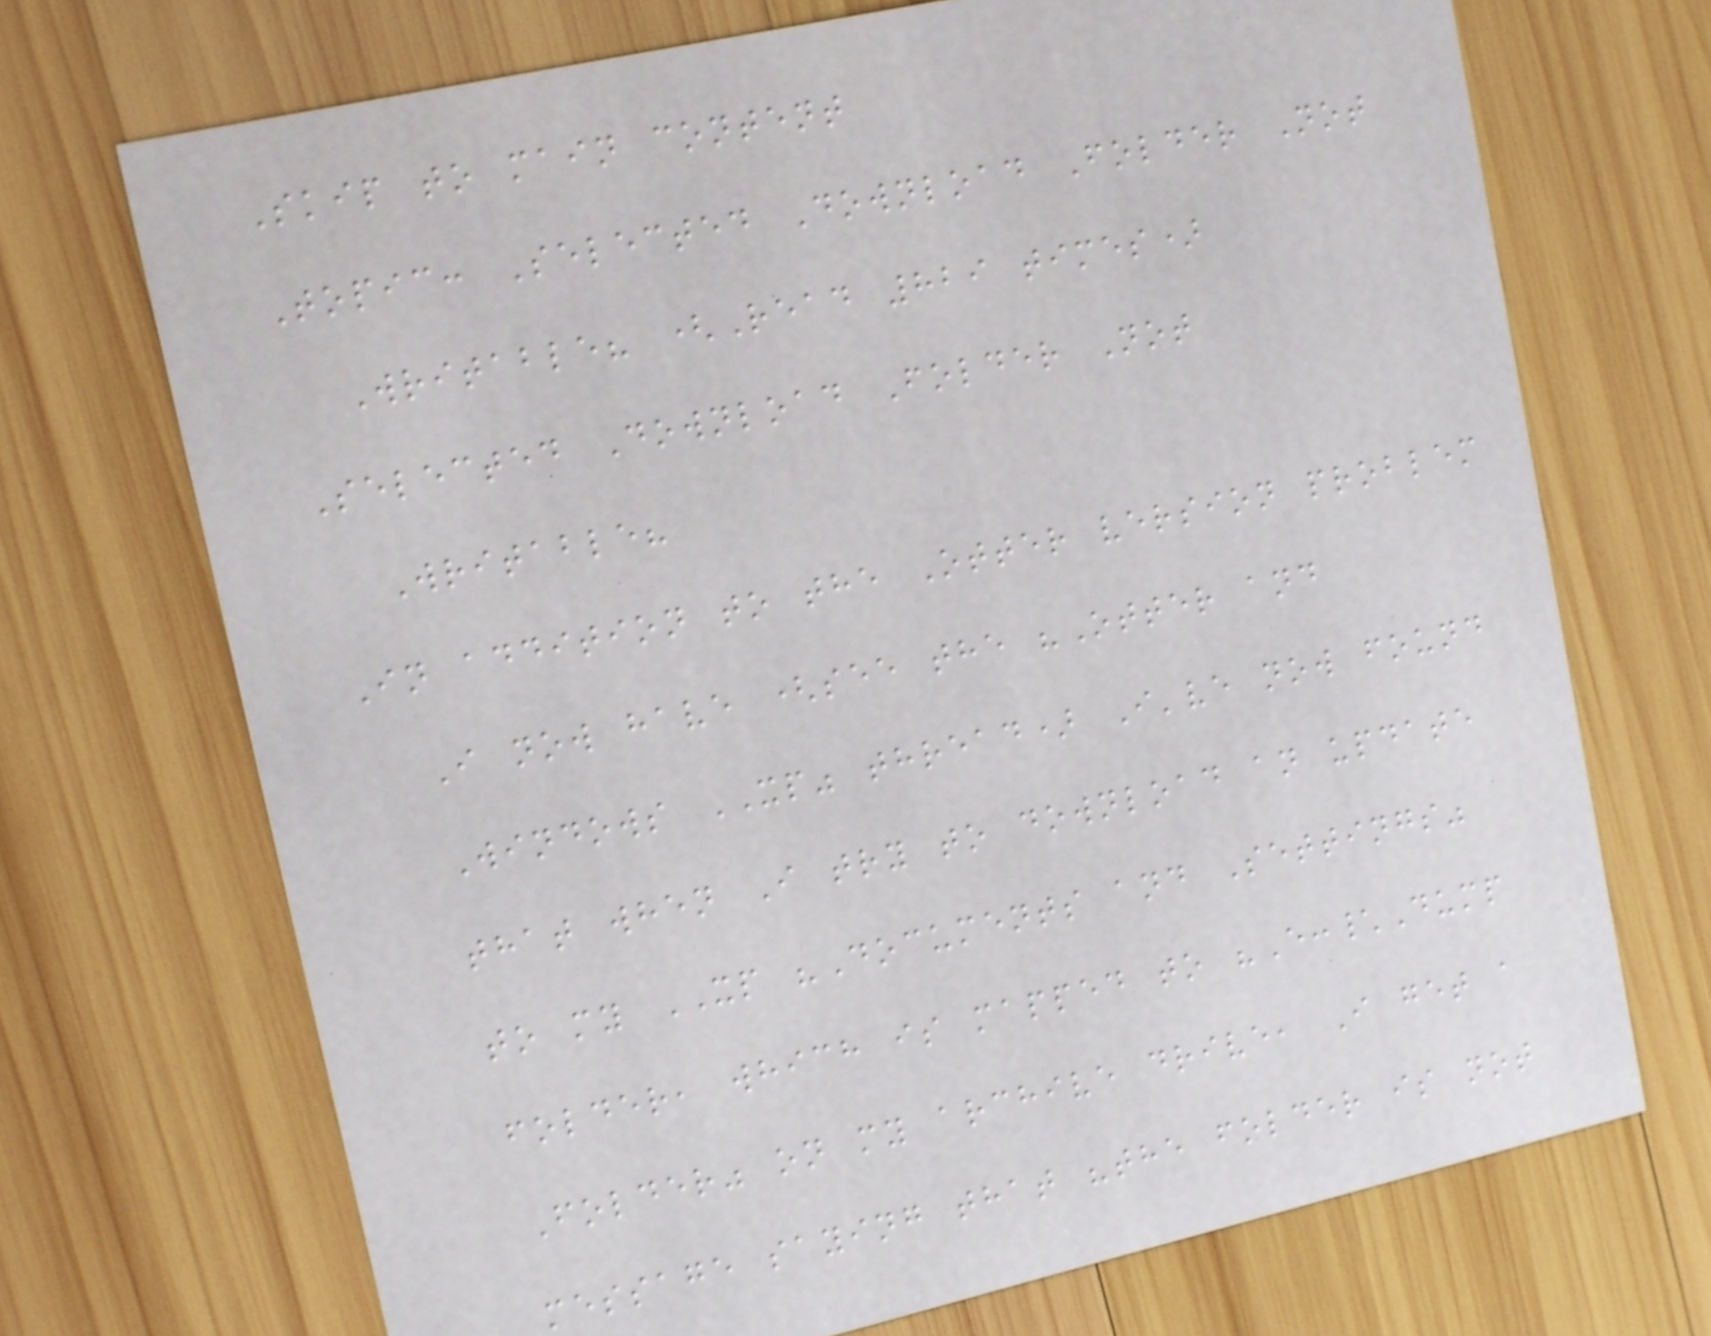Skip to main content
Topic: Selected Download Folder Not
Writable? (Read 829 times)
Selected Download Folder Not
Writable?
In addition to the Otter version problem
I now have (see the "Otter and
Windows XP" thread) I've now found
that when I try to download an update
to my XP "Documents and Settings"
folder, which is mapped to "E:\Dump
Folder" on my archive drive, I get a
message saying that "the folder is not
